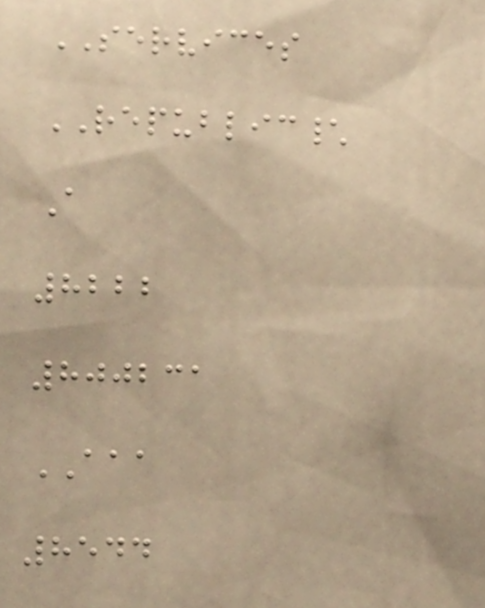SERVICES
REPUBLIC\
A
8222
800231
AAA
8544
